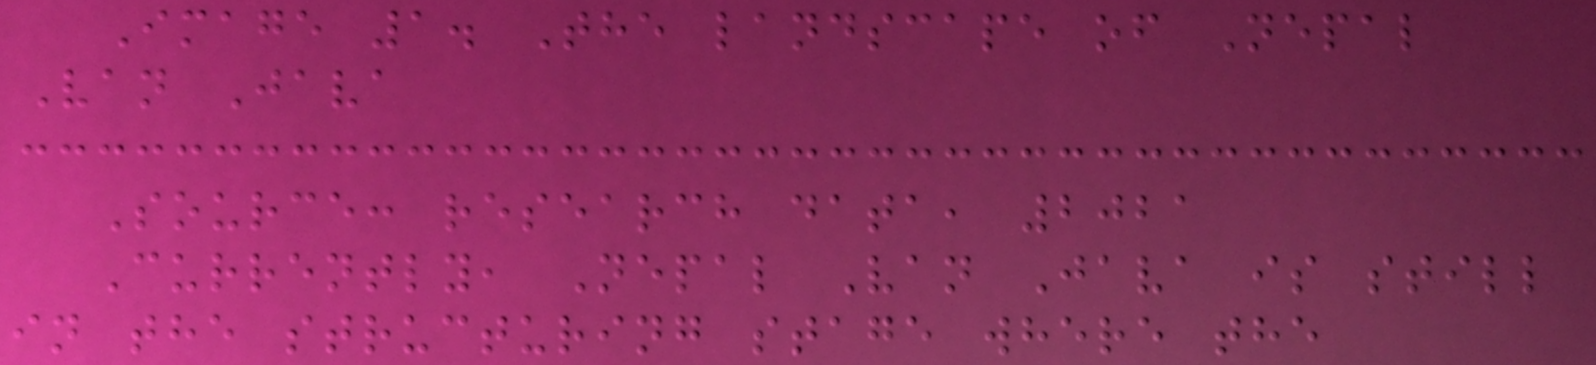Image 1. The landscape of Nepal
Van Java
Source: research data, 2021
Currently, Nepal Van Java is still
in the structuring stage where the
